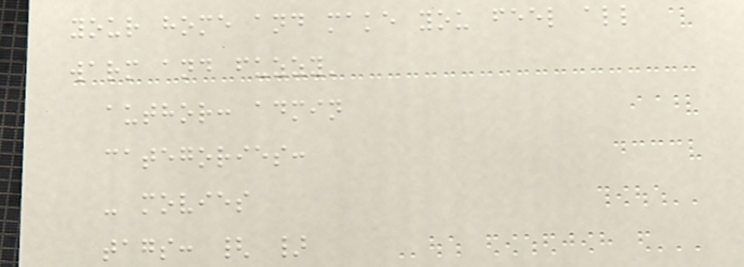your home and make you feel all
warm and fuzzy'
author: admin
categories:
- movies
tags: { }
